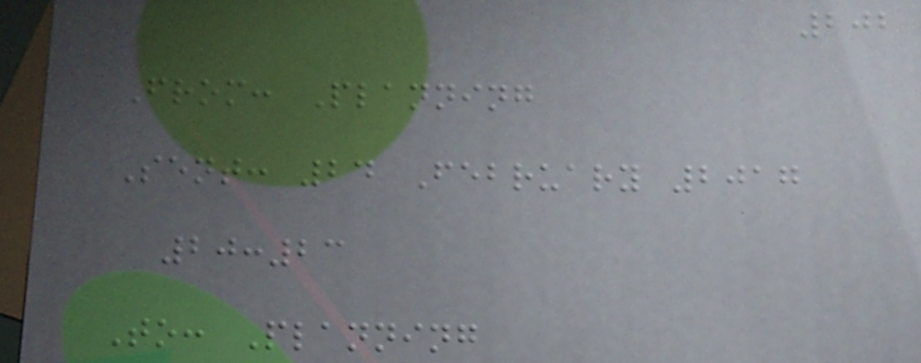202
From: Planning
Sent: 24 February 2017
20:23
To: Planning
